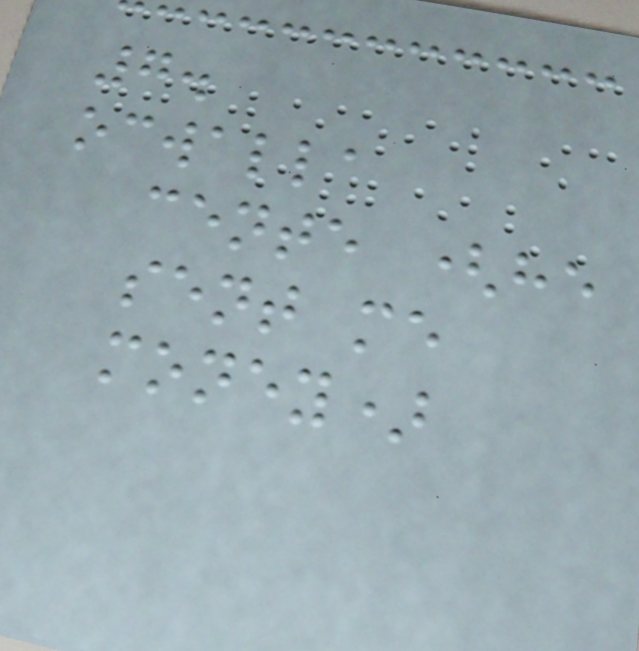7.
ocwalla
cente (he
sent me
money)
